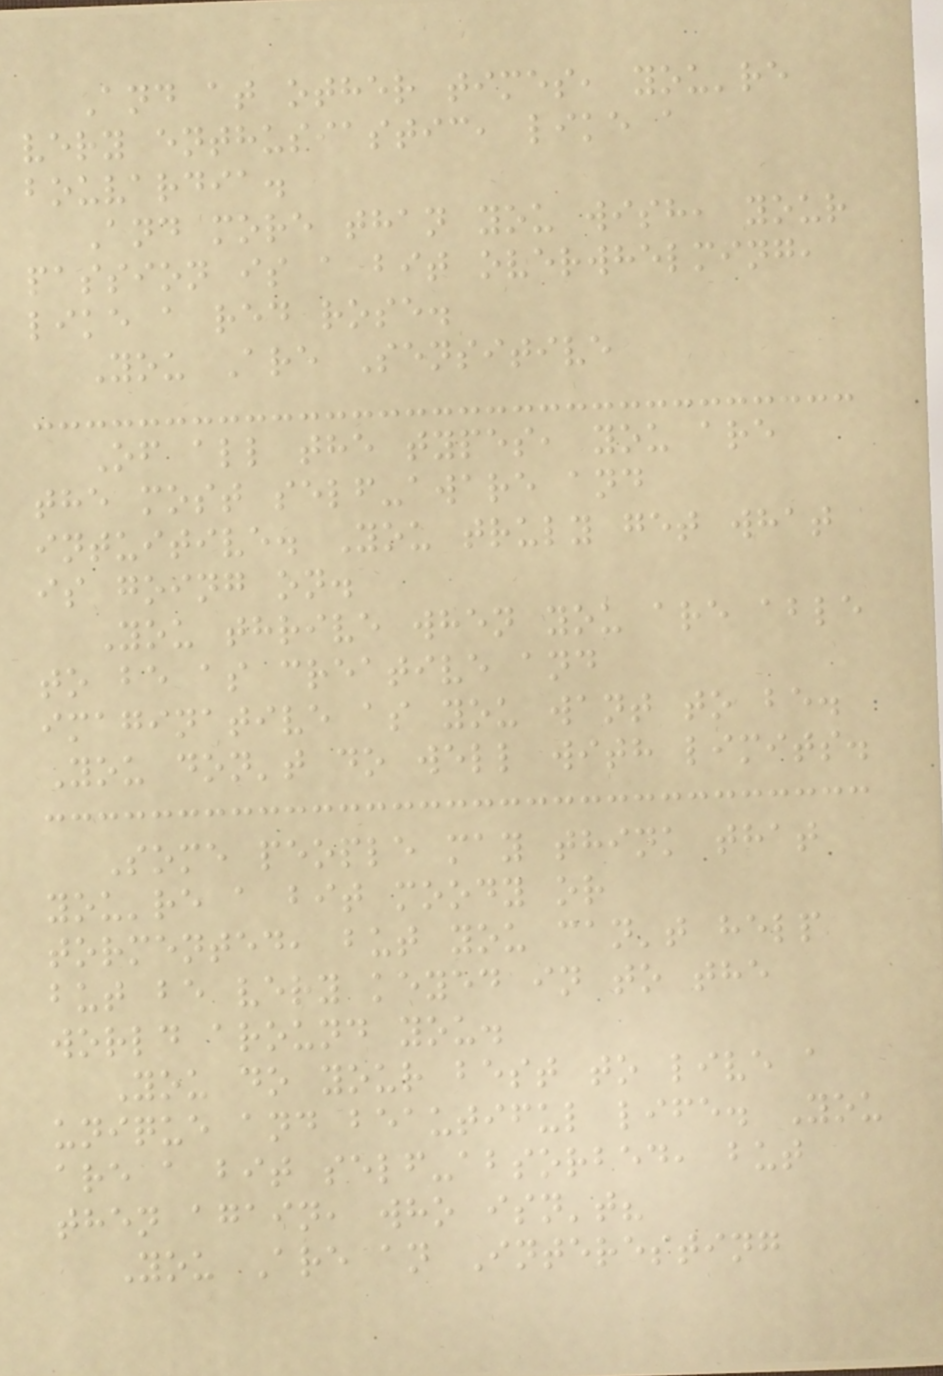And at other times, you're
very enthusiastic, like a
bouvardia.
And more than you wish, your
passion is a bit overwhelming,
like a red rose.
You Are Sensitive
Of all the types, you are
the most self-aware and
intuitive. You truly get what
is going on.
You thrive when you are able
to be as creative and
imaginative as you want to be.
You don't do well with limits.
Some people may think that
you're a bit moody or
tormented, but you can't help
but be very keyed in to the
world around you.
You do your best to live a
unique and beautiful life. You
are a bit self-absorbed, but
then again, who isn't?
You Are an Interesting
